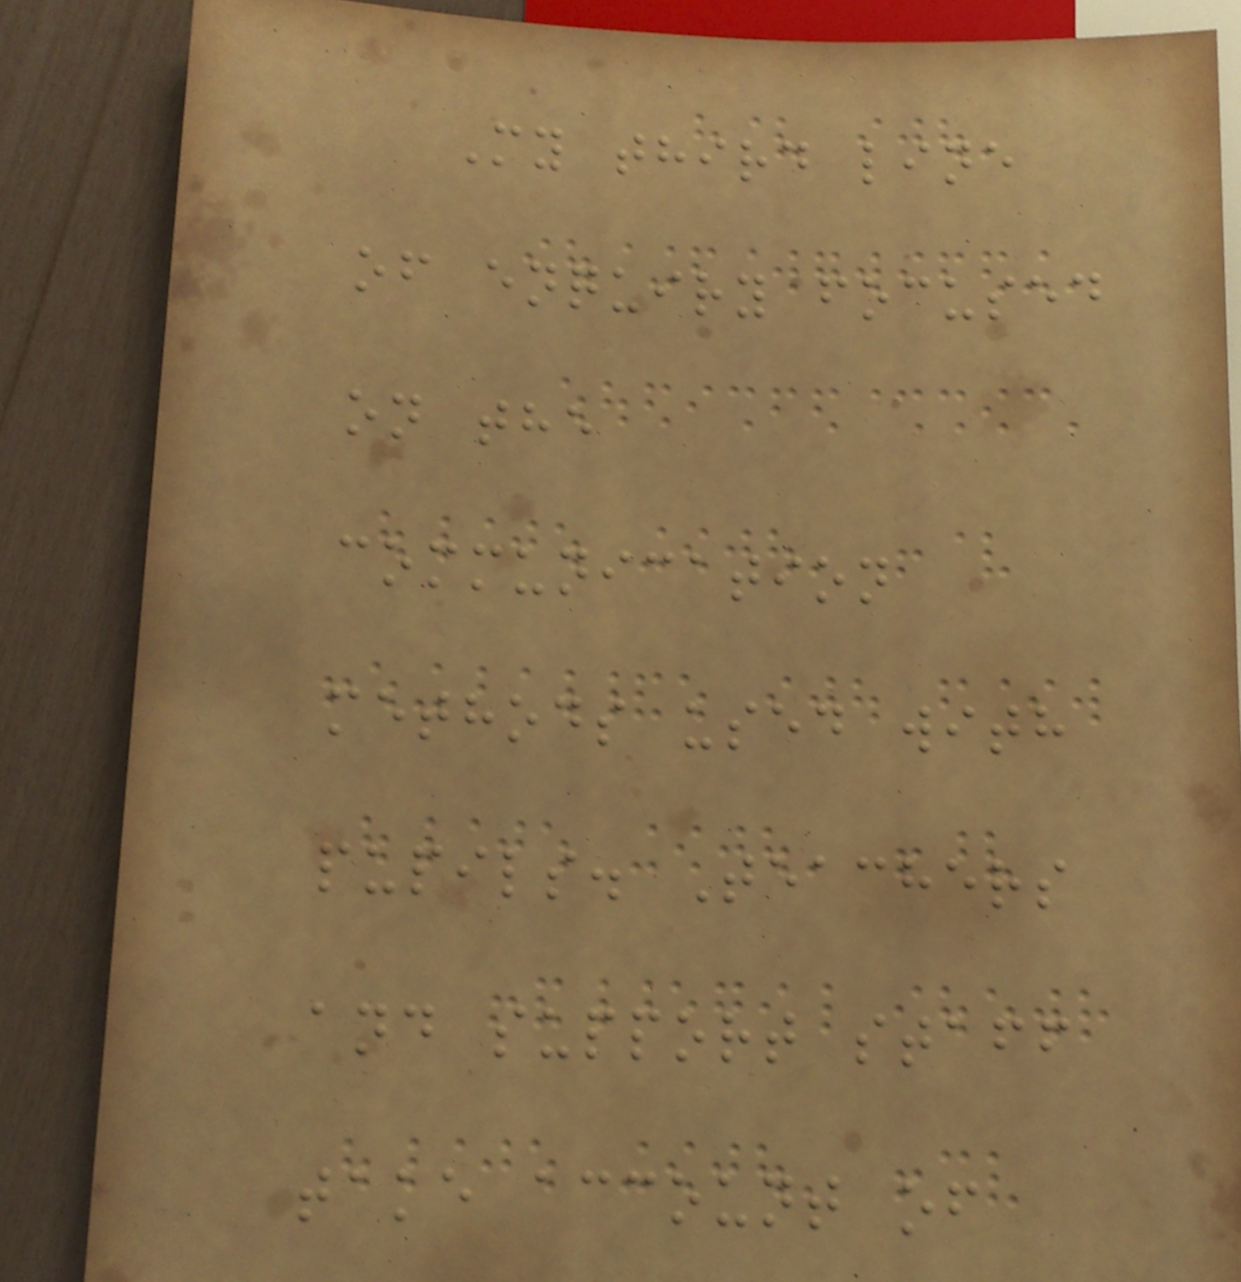My third line
of enquiry focused
on the
communication
methods used with
pupils. Teachers
and support staff
take account of
